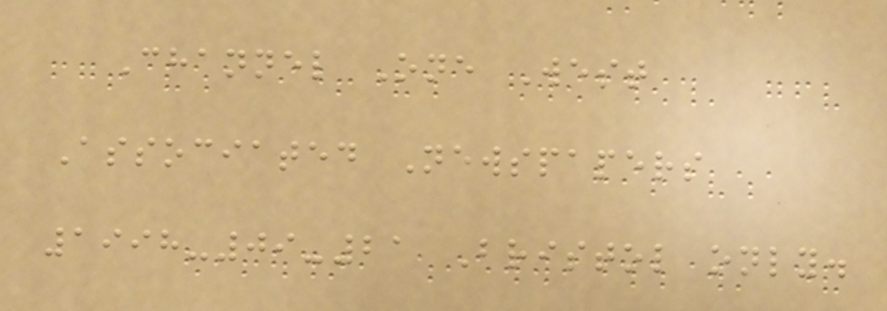Channel One West
Associated Newspapers
1998-09-21 Bristol only.
